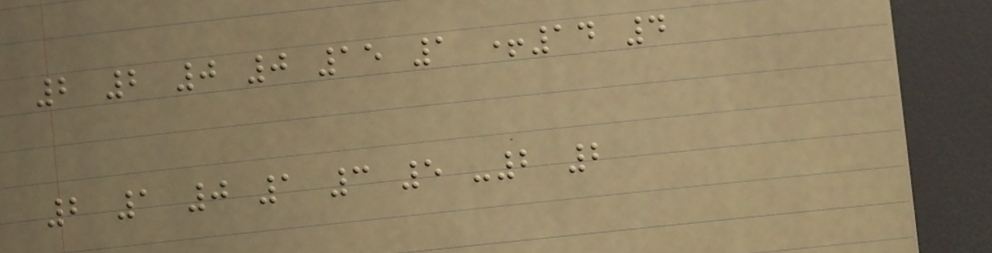2 2 0 0 15 1 +14 4
2 1 0 1 3 5 -2 2
